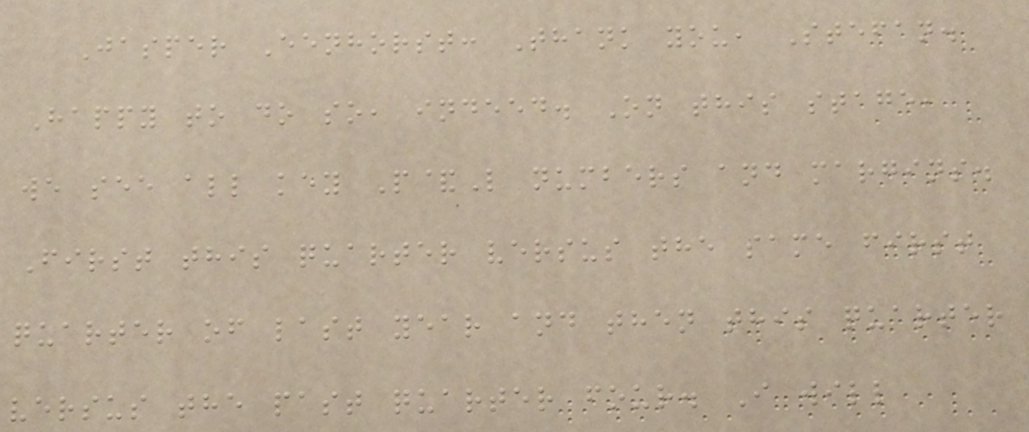Jasper Eenhorst: Thank you, Stefan.
Happy to do so, indeed. On this stage,
we see all key P&L numbers and margins.
First this quarter versus the same first
quarter of last year and then this quarter
versus the past quarter four. I will
